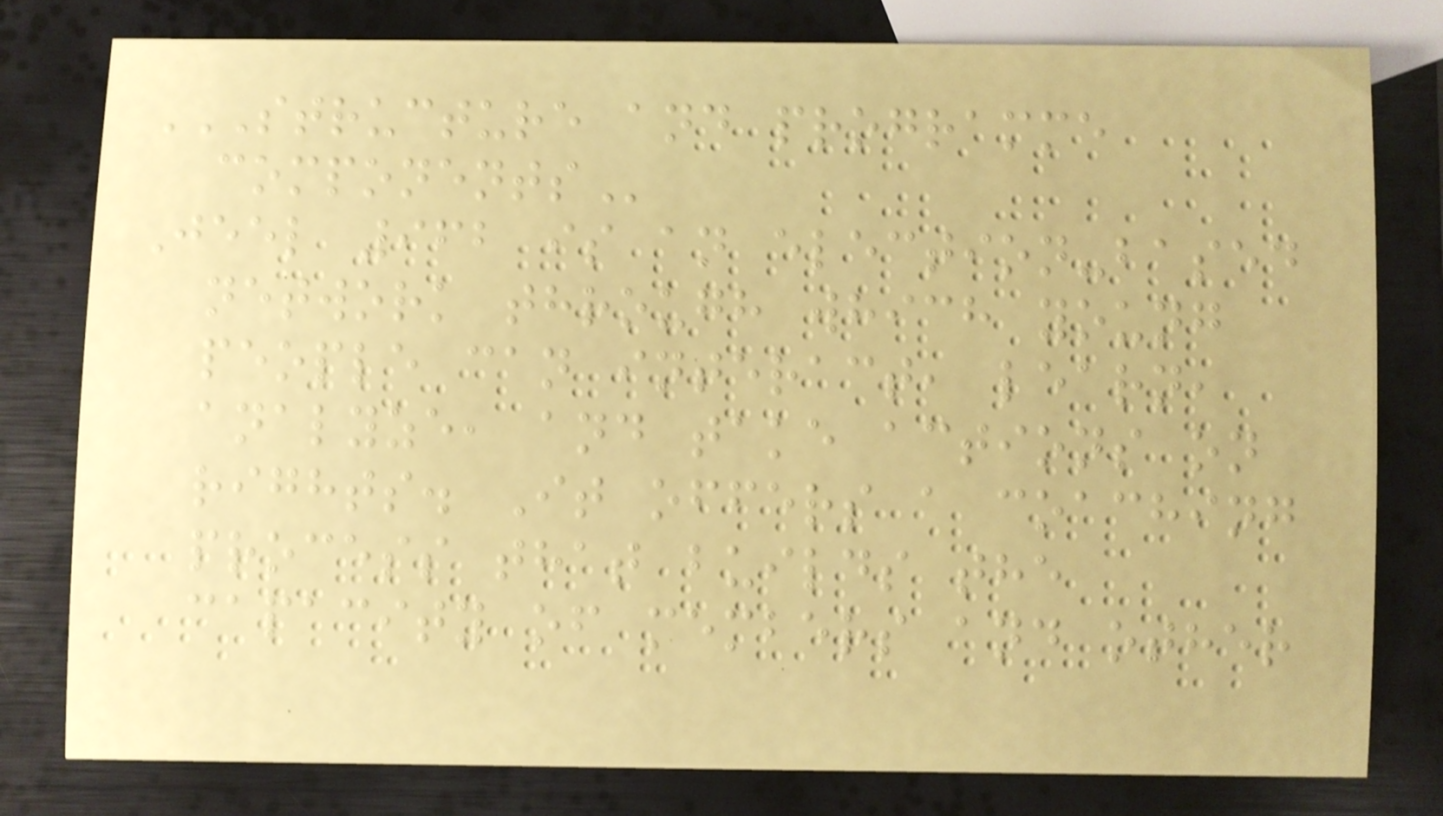STRUCTURE AND PROGRAMME
COMPONENTS
Jeel 962 is an election-based
network through which young
people can interact, learn,
analyze, and take actions on
rights. It offers a coaching
process that builds the
capacity of members and other
